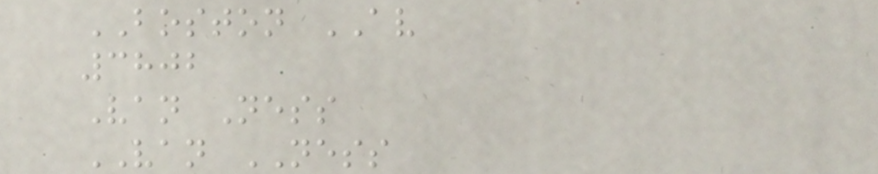BOSTON AV
3802
Van Ness
VAN NESS
